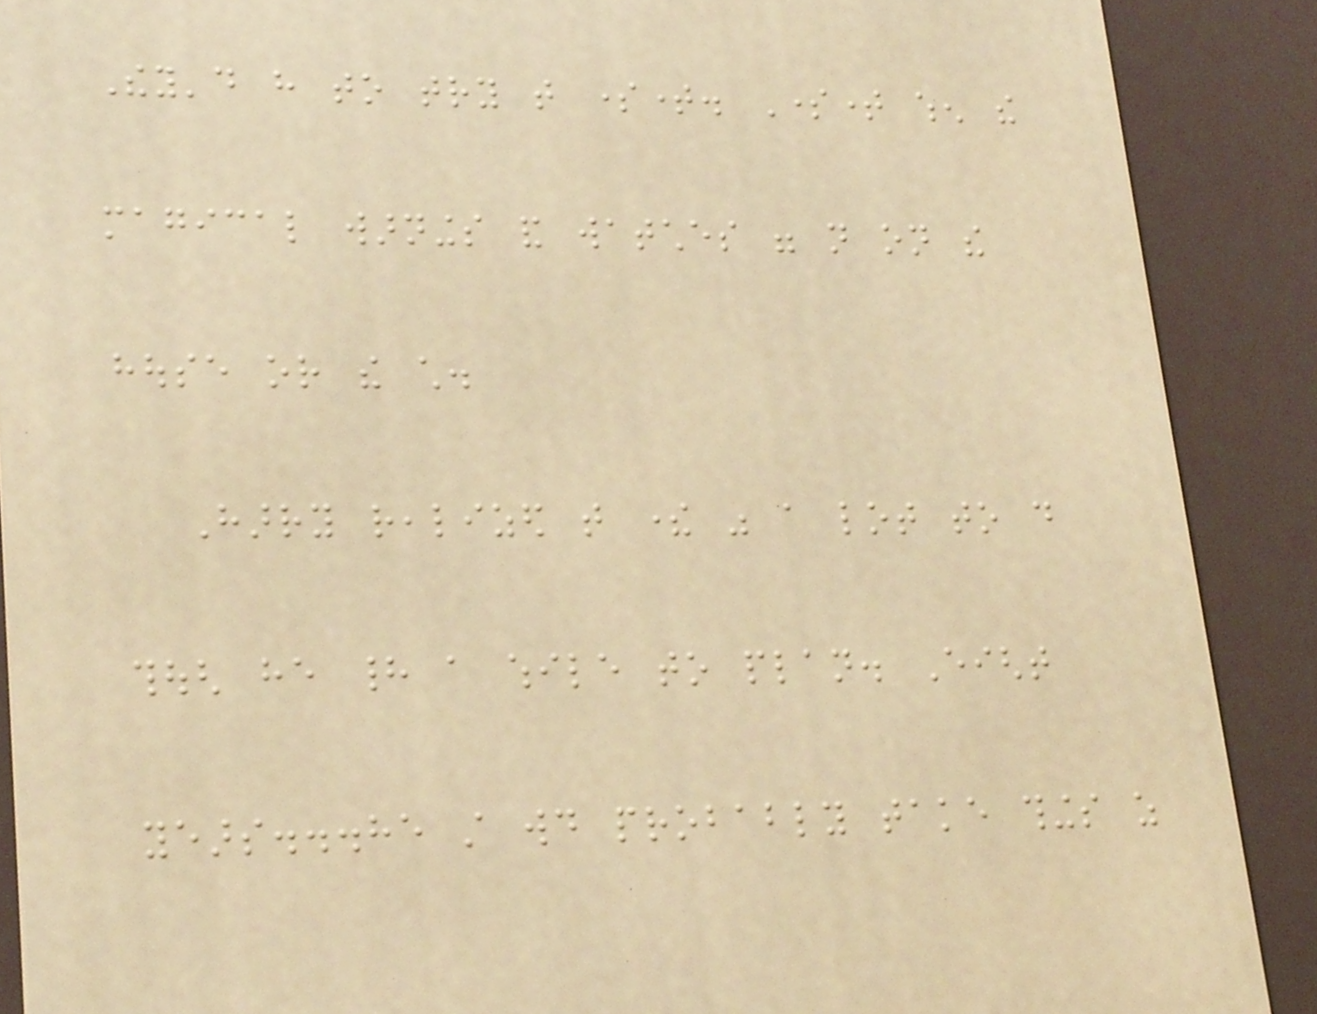They'd have to try that sometime. Sometime when the
magical warnings and watches were not on the
house or the child.
Harry realized that there was a lot to do
though he had a while to plan. Eight
years...he still would probably take things as
